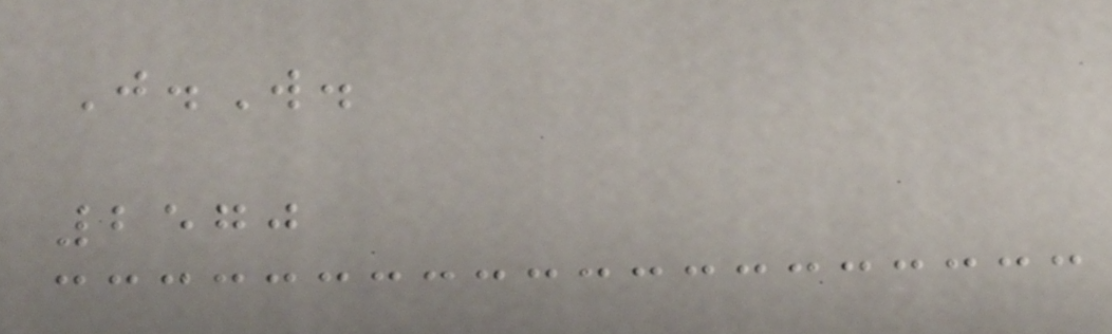J.W.
2570
